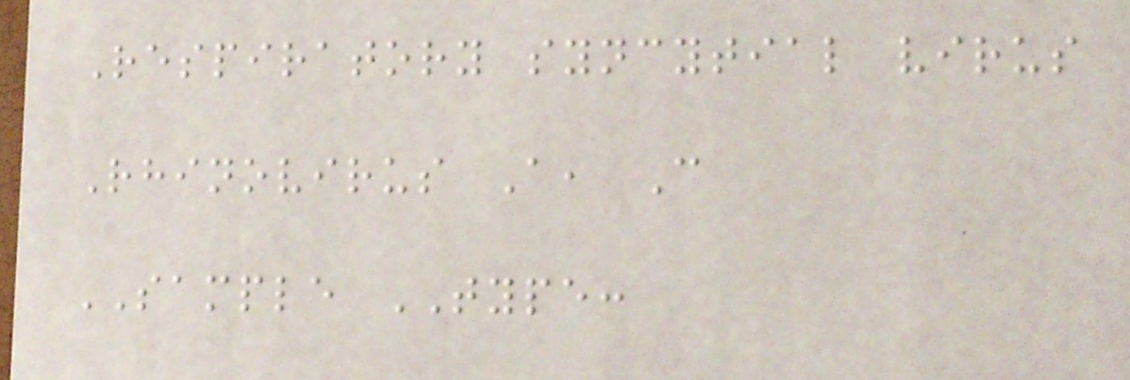Respiratory syncytial virus
Rhinovirus A, C
SAMPLE TYPE:
